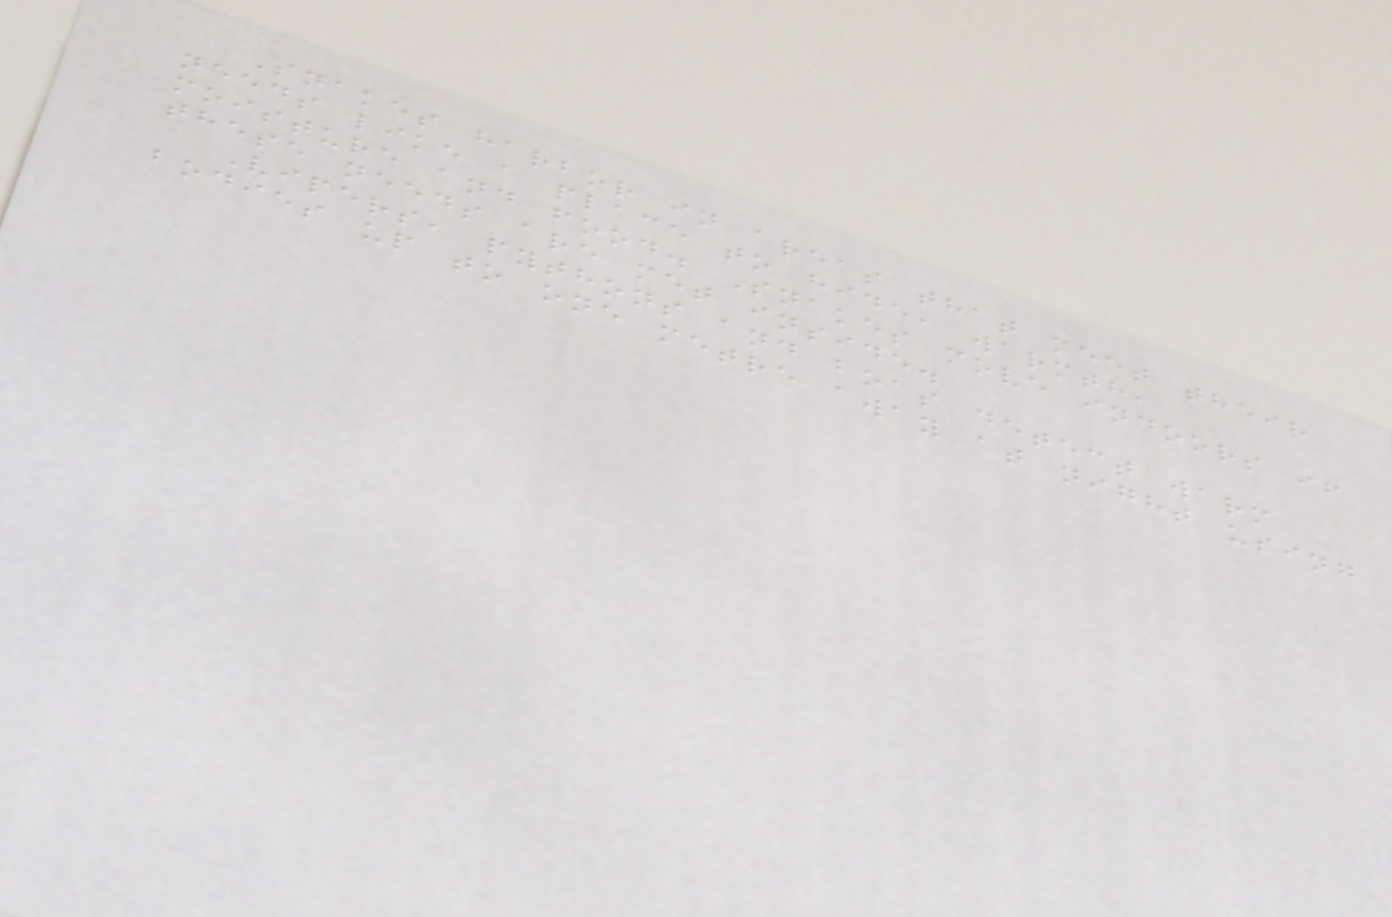Snakes harbor in areas that meet their
needs like a place to hide, warmth,
moisture and food. Snakes move indoors if
these needs are met inside.
Vipers, pythons and boas detect warm
bodies up to one metre away at night using
